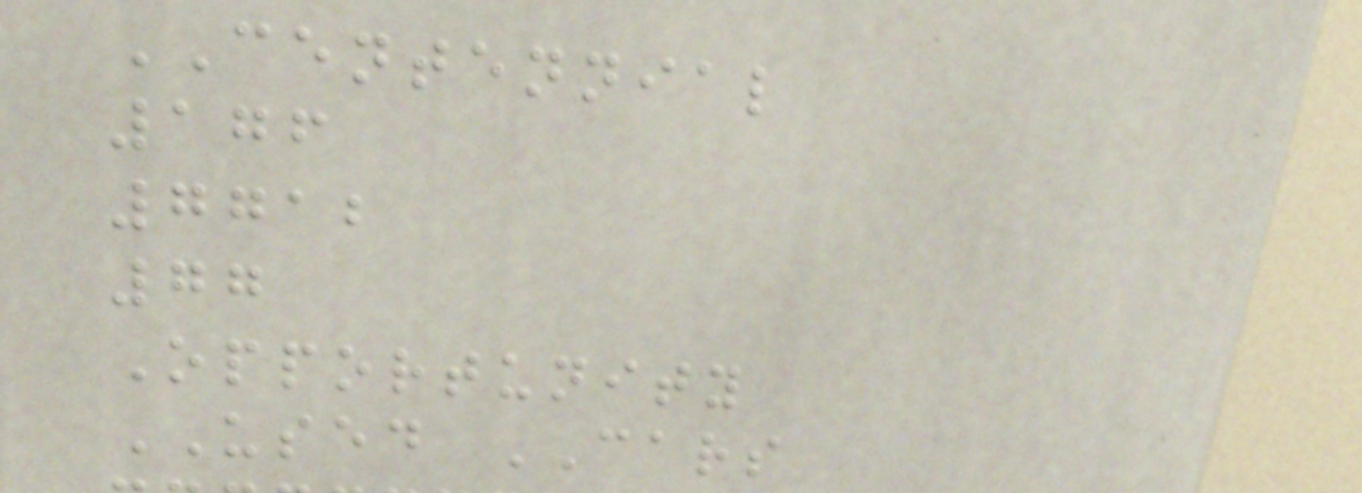CENTENNIAL
176
7712
77
Opportunity
USED CARS
